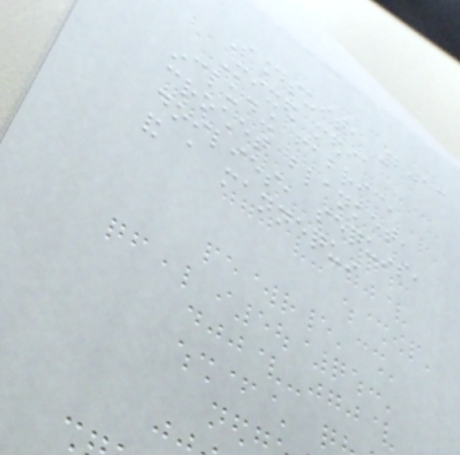Soundsuit, 2013
Mixed media
including fabric,
crochet blanket,
doilies, sequins,
and a mannequin
